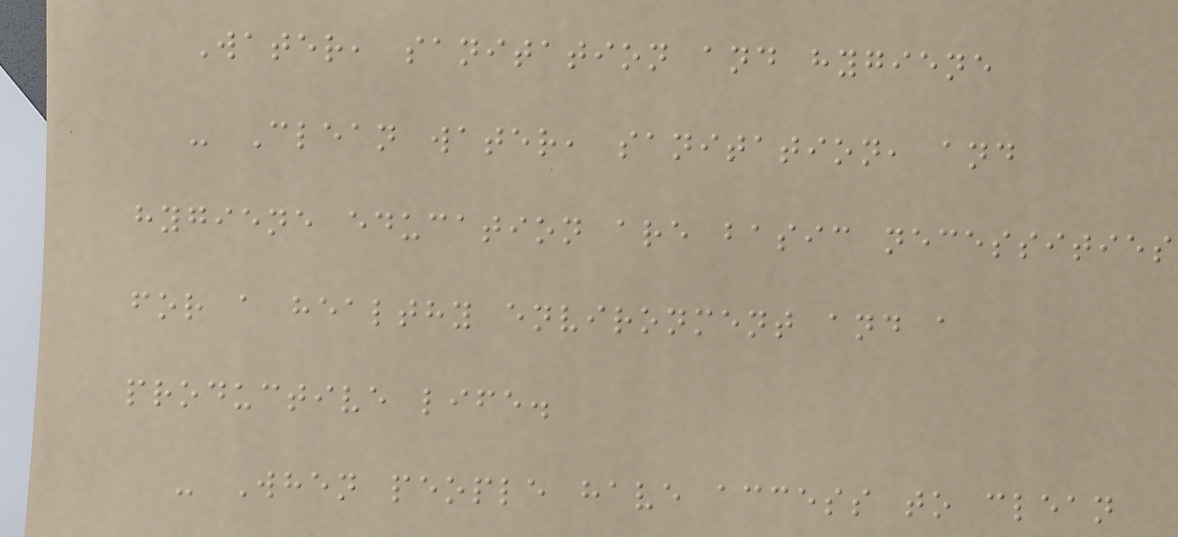Water, sanitation and hygiene
- Clean water, sanitation, and
hygiene education are basic necessities
for a healthy environment and a
productive life.
- When people have access to clean
